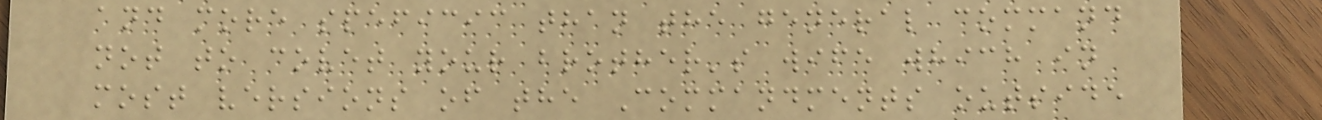and more speficic than the general command
not to covet your brother's wife which in
most versions of the Commandments outside
